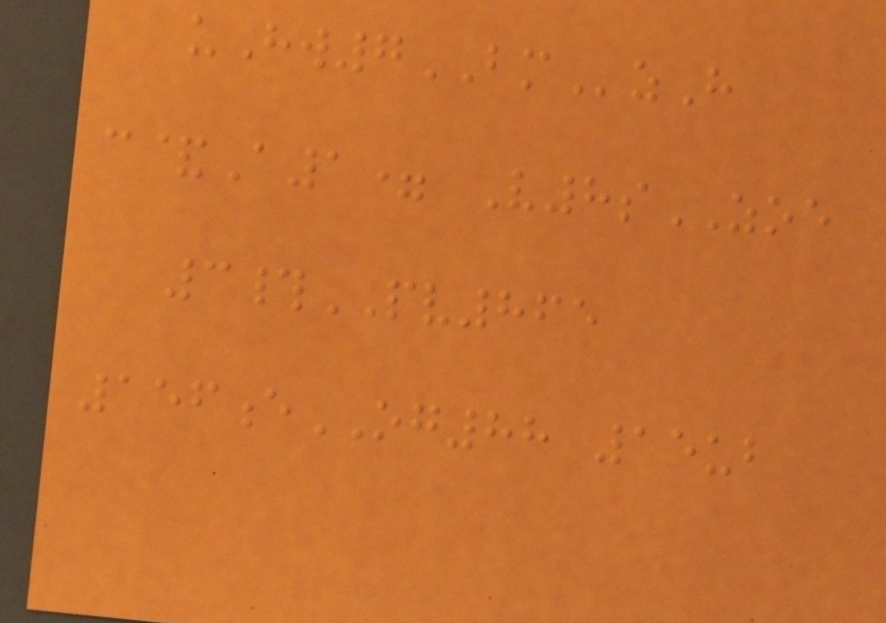uHw7BMzH
c&A1= V8sZOE
3#PV865
156eOG88 15ub
